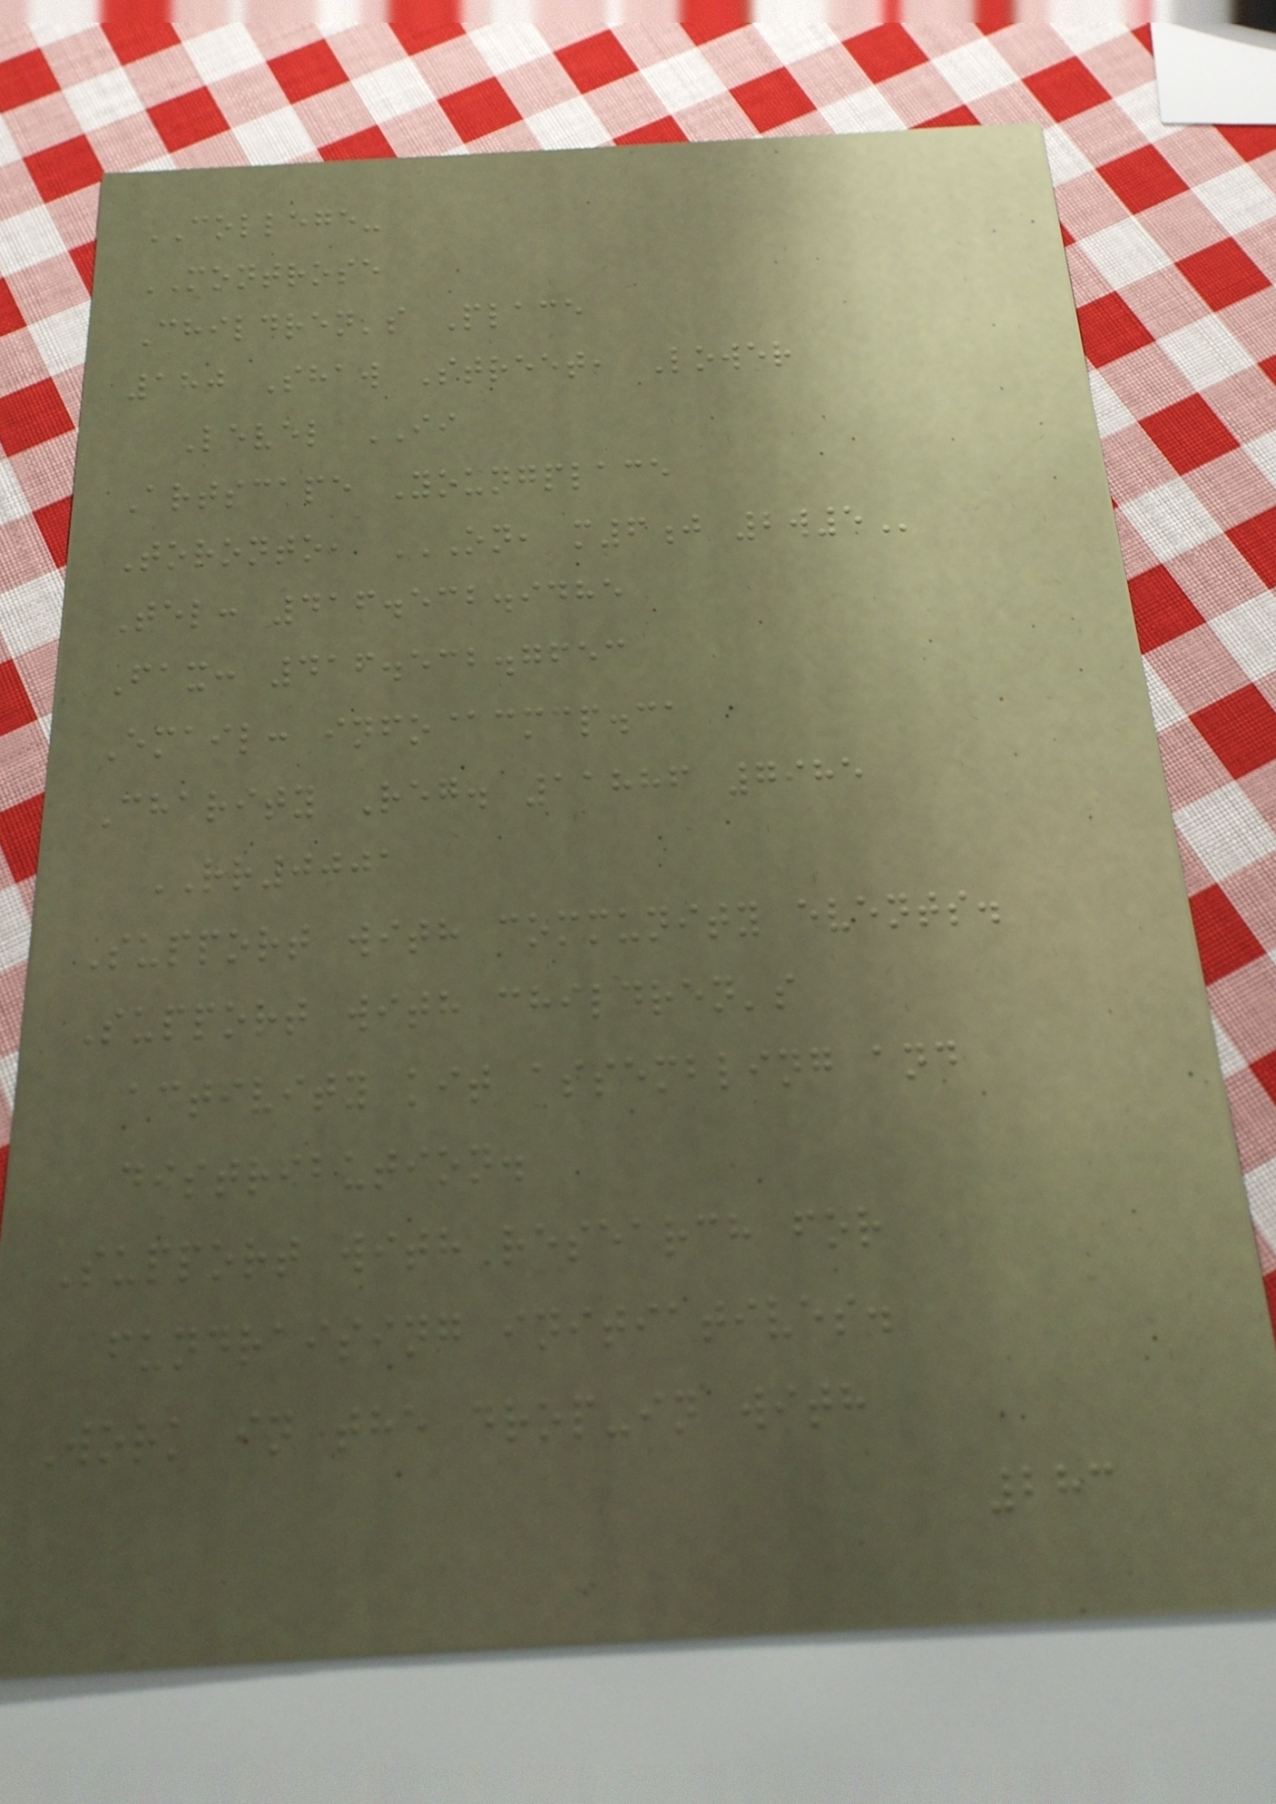COLLEGE-
MONTROSE
Children's Place
180 Shaw Street, Lower
Level II
Artscape Youngplace
Toronto, ON, M6J 2W5
Tel: 416.532.9485
Fax: 416.532.7653
Email: info@cmcp.ca
Charity Reg. 11886 7985
RR0001
Support with community events.
Support with children's
activity kit assembling and
distribution.
Support with research for
fundraising initiatives.
Work in the drop-in with
283
